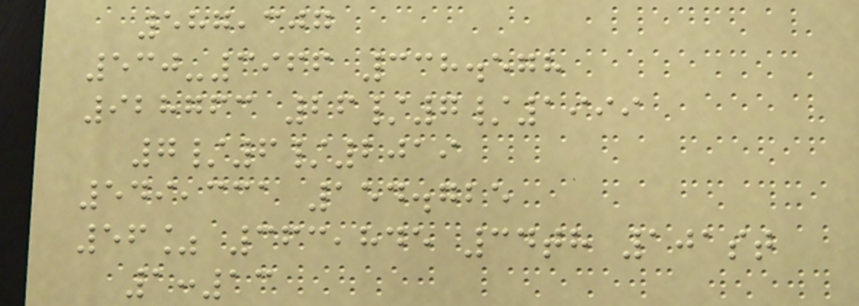587,307
530-3966 338.578
928763 26/7/1999
7/6/2019
549,331 154.725
56% 363,845 34th 101st
1:13
